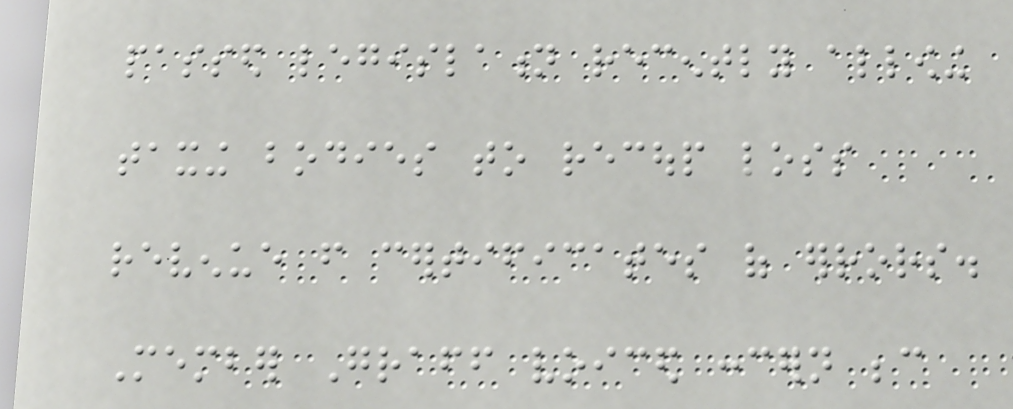passed legislation recently allowing
taxing bodies to recoup loss
revenue from certificates of errors.
Member Graff voiced concern because
